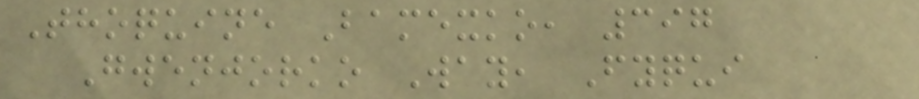Thoquine Bamexko, 397
Gwenjorko Way, Fyqui
